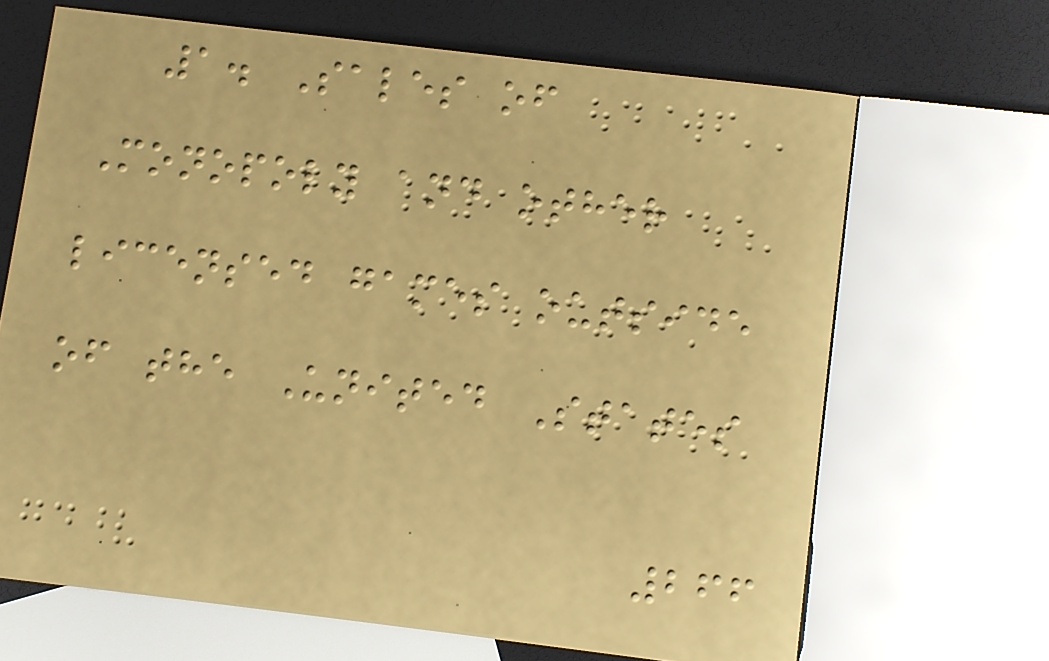1. Sales of
Monopoly and other
licensed games outside
of the United States
266
